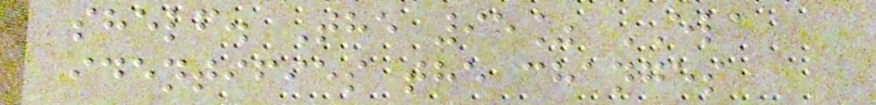shelf. The 95% ELA
identifies the changes
